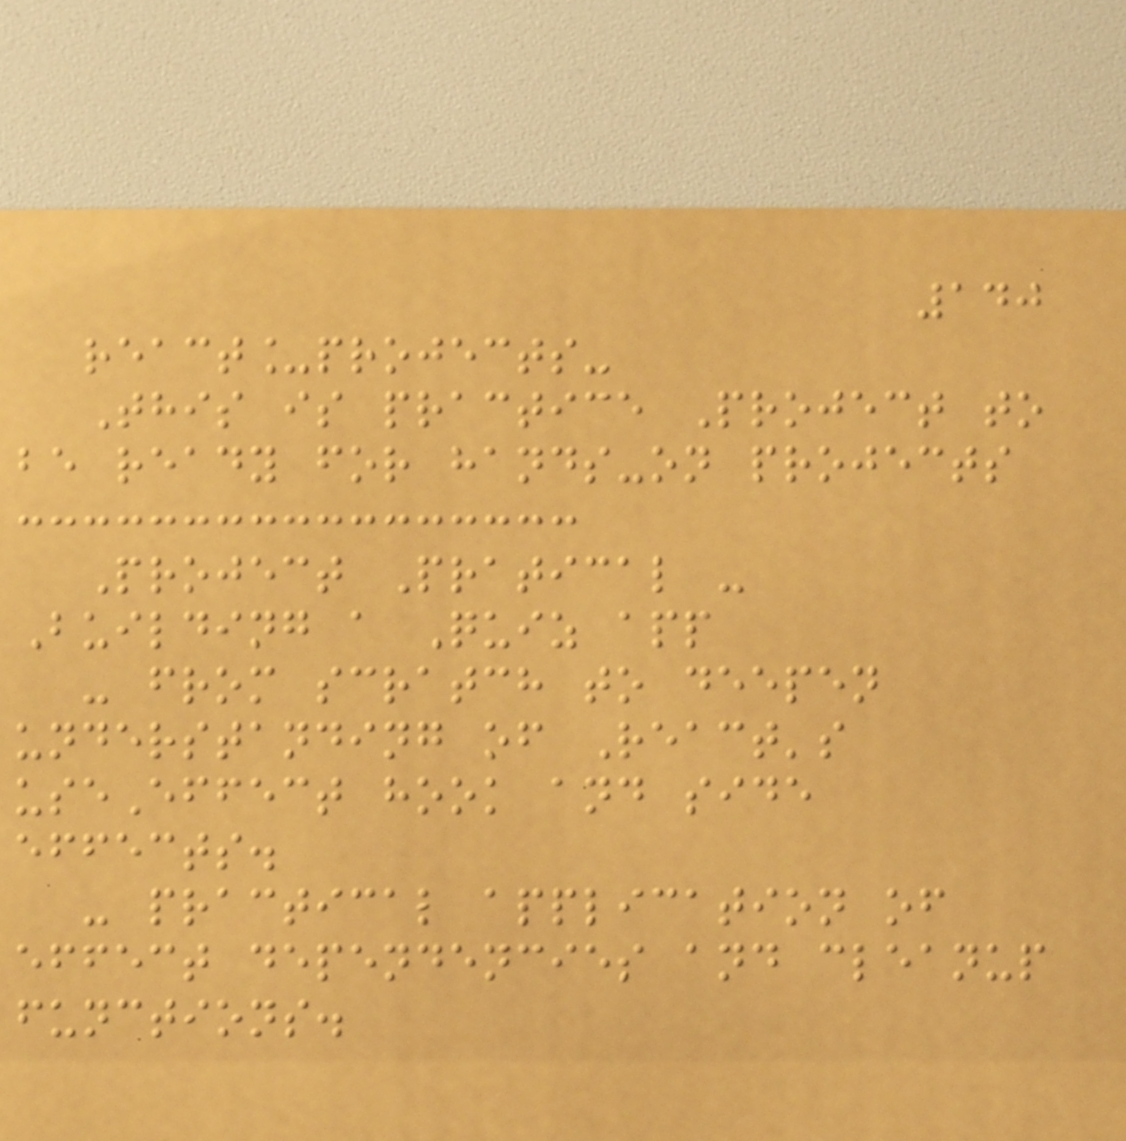140
react_projects-
This is practice Project to
be ready for hands-on projects
Project Pratical -
Building a Quiz app
- from scratch to deepen
understanding of React's
useEffect hook and side
effects.
- practical application of
effect dependencies and cleanup
functions.
